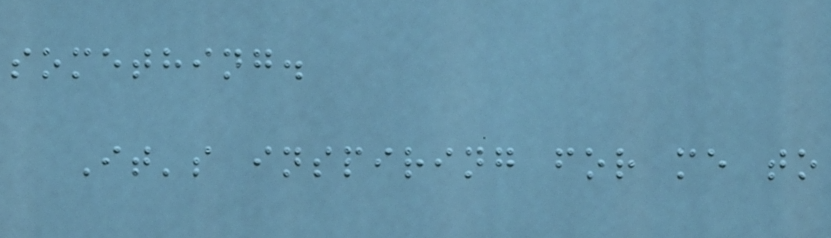something.
It's inspiring for me to
